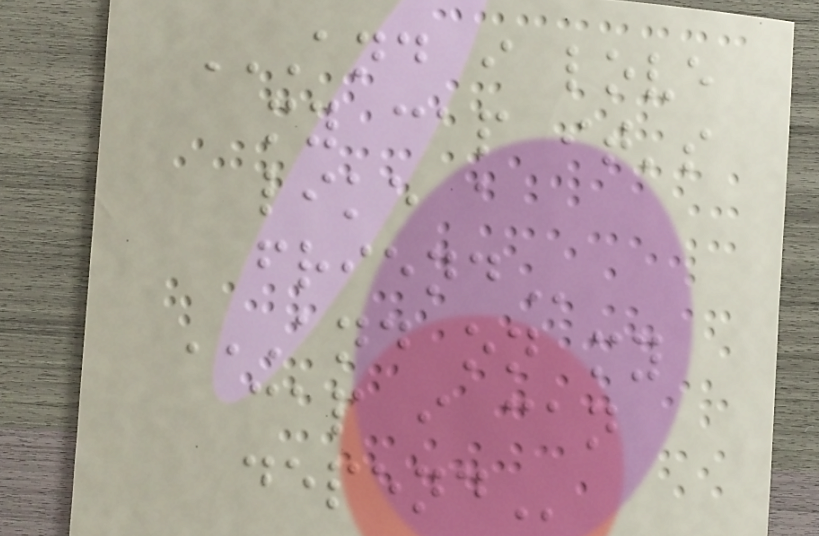AND I LOVE
MY CAP IT'S
LIKE A
FRIEND
AND ON MY
CAP I CAN
DEPEND
